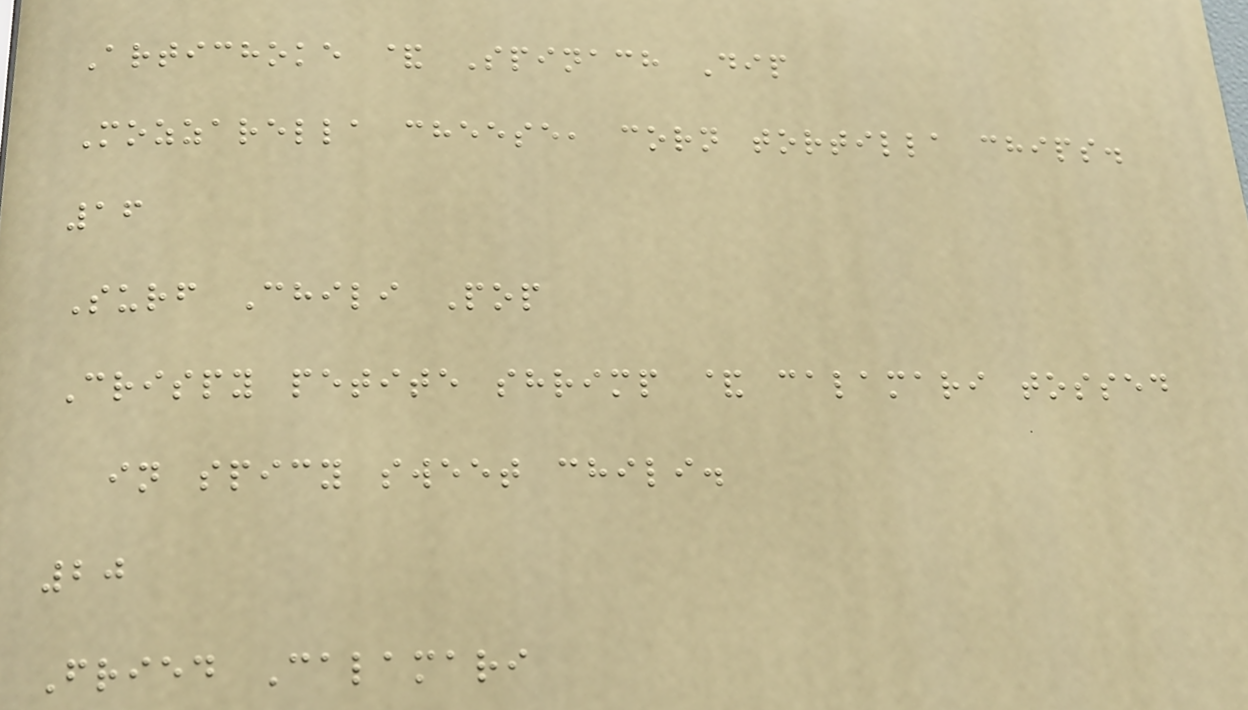Artichoke & Spinach Dip
Mozzarella cheese, corn tortilla chips.
16
Surf Chili Pop
Crispy petite shrimp & calamari tossed
in spicy sweet chili.
20
Fried Calamari
